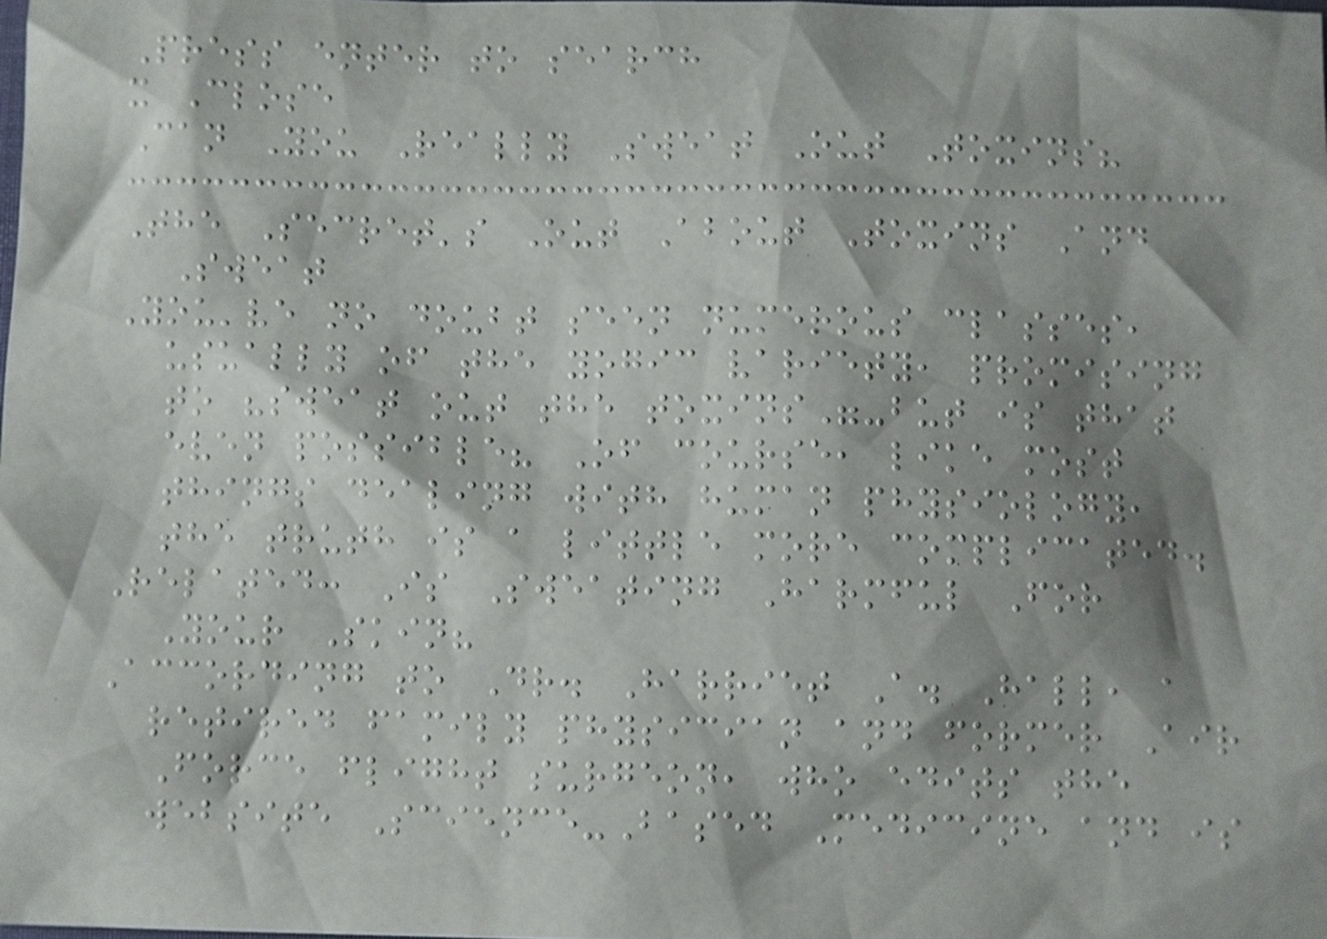Press enter to search
x Close
Can You Really Sweat Out Toxins?
The Secret's Out About Toxins And
Sweat
You've no doubt seen numerous classes,
usually of the yogic variety, promising
to "sweat out the toxins"-but is that
even possible? Of course, like most
things dealing with human physiology,
the truth is a little more complicated.
Related: Is Sweating Harmful For
Your Skin?
According to Dr. Harriet A. Hall, a
retired family physician and former Air
Force flight surgeon, who edits the
website Science-Based Medicine and is
